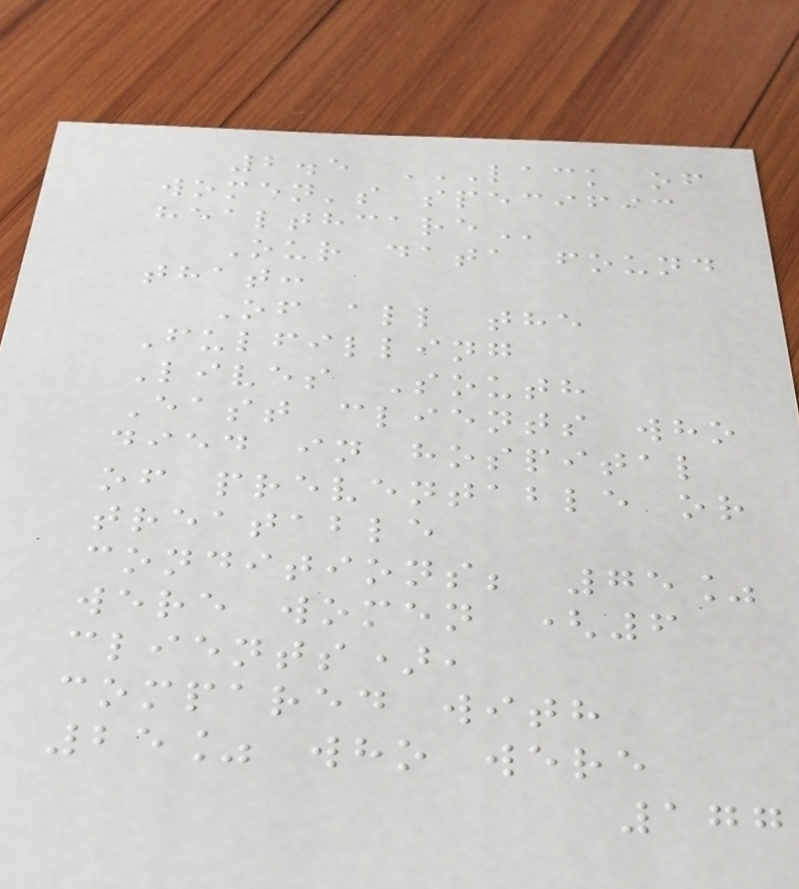2.5 LACK OF
WOMEN'S SPECIFIC
HEALTHCARE
Our data found
that:
Of all the
Fulfilling
Lives South
East clients who
died in hospital
of preventable or
treatable
conditions; 75%
were women (6
clients),
compared with
25% who were
177
